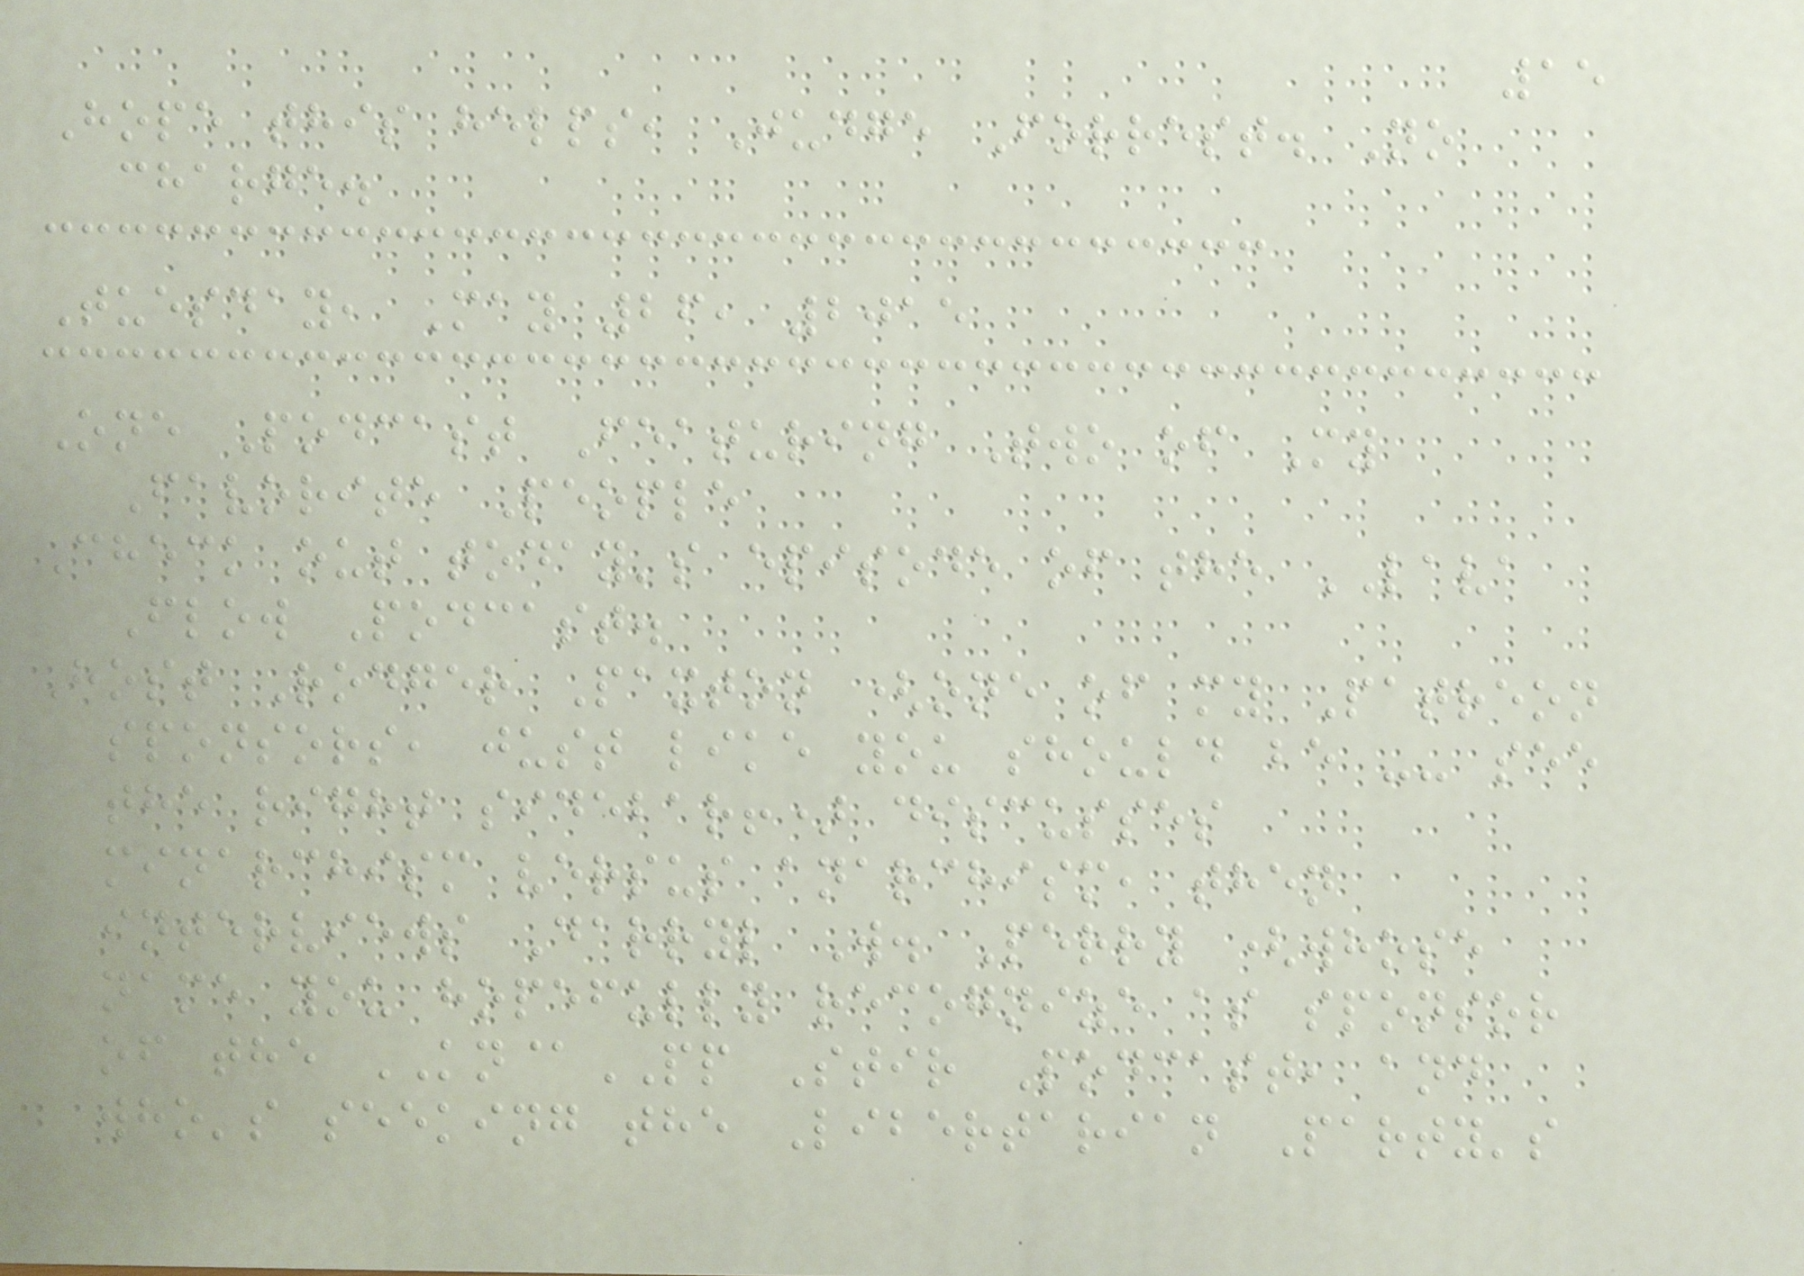15
Hope this helps, Judge Forrest. No
charge.
Tuesday, May 26, 2015
One Podcast Featuring Two of My
Favorite People
Check out today's episode of the LAVA
Flow Podcast.
Host Rodger Paxton (one of my Patreon
sponsors, just like you should be -- see
the right sidebar!) discusses
minarchism versus anarchism, then
interviews Darryl W. Perry (whose
name you hopefully recognize as sponsor
of the KN@PP Stir Podcast, and
who's seeking the Libertarian Party's
